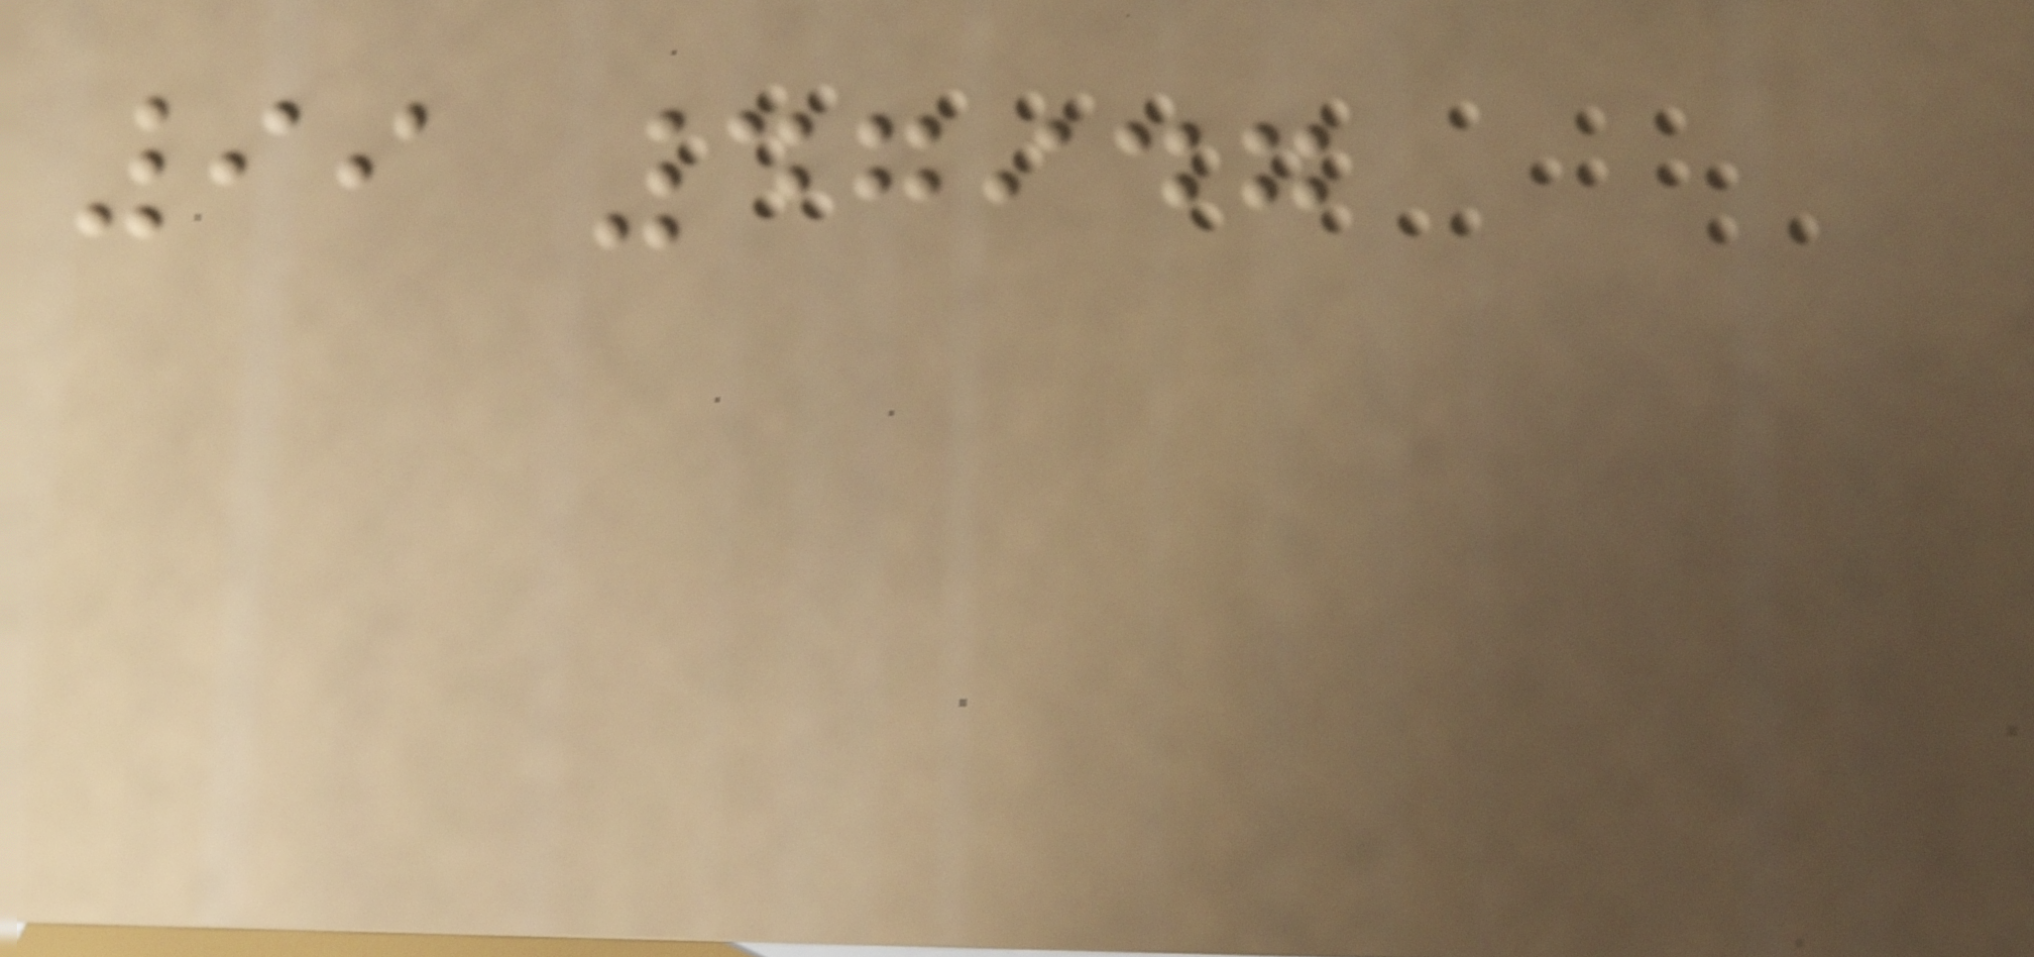99 47947
